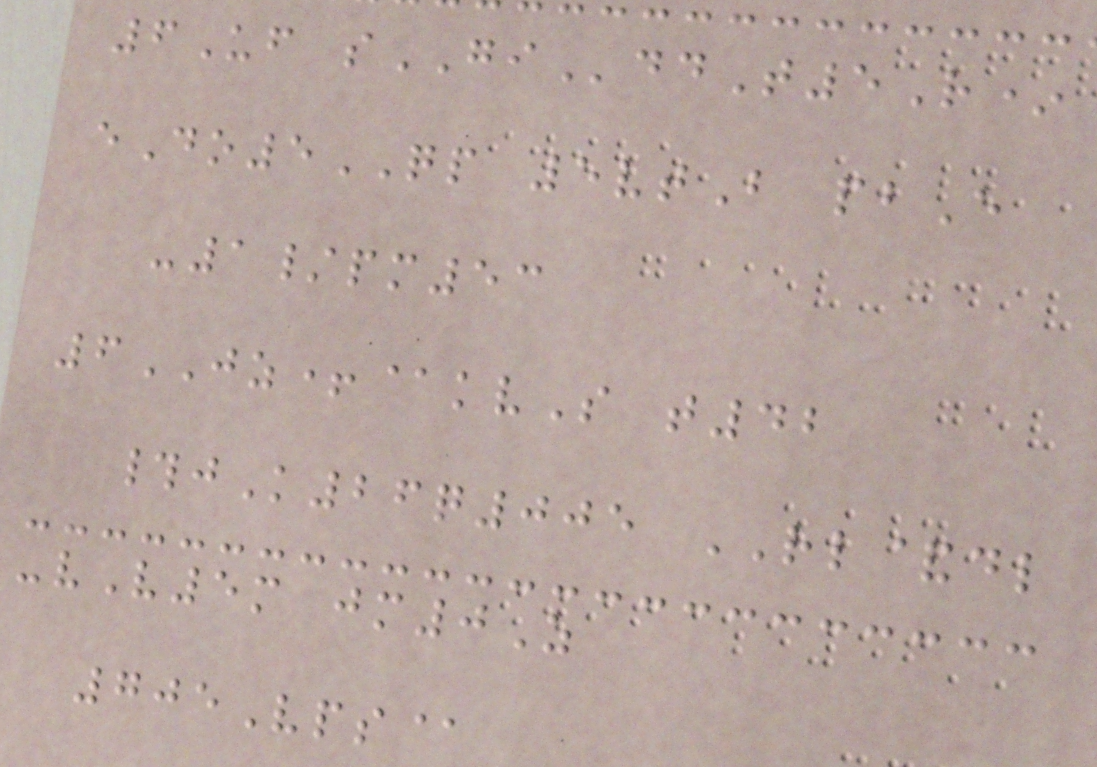6Uf sGIddT5R*
eDo5QP 5vtB pbE
-1/pm53
6JZ+@kvS t42
#jK26q005 RL&dl
-vV5m jm0Z
705Vps@
